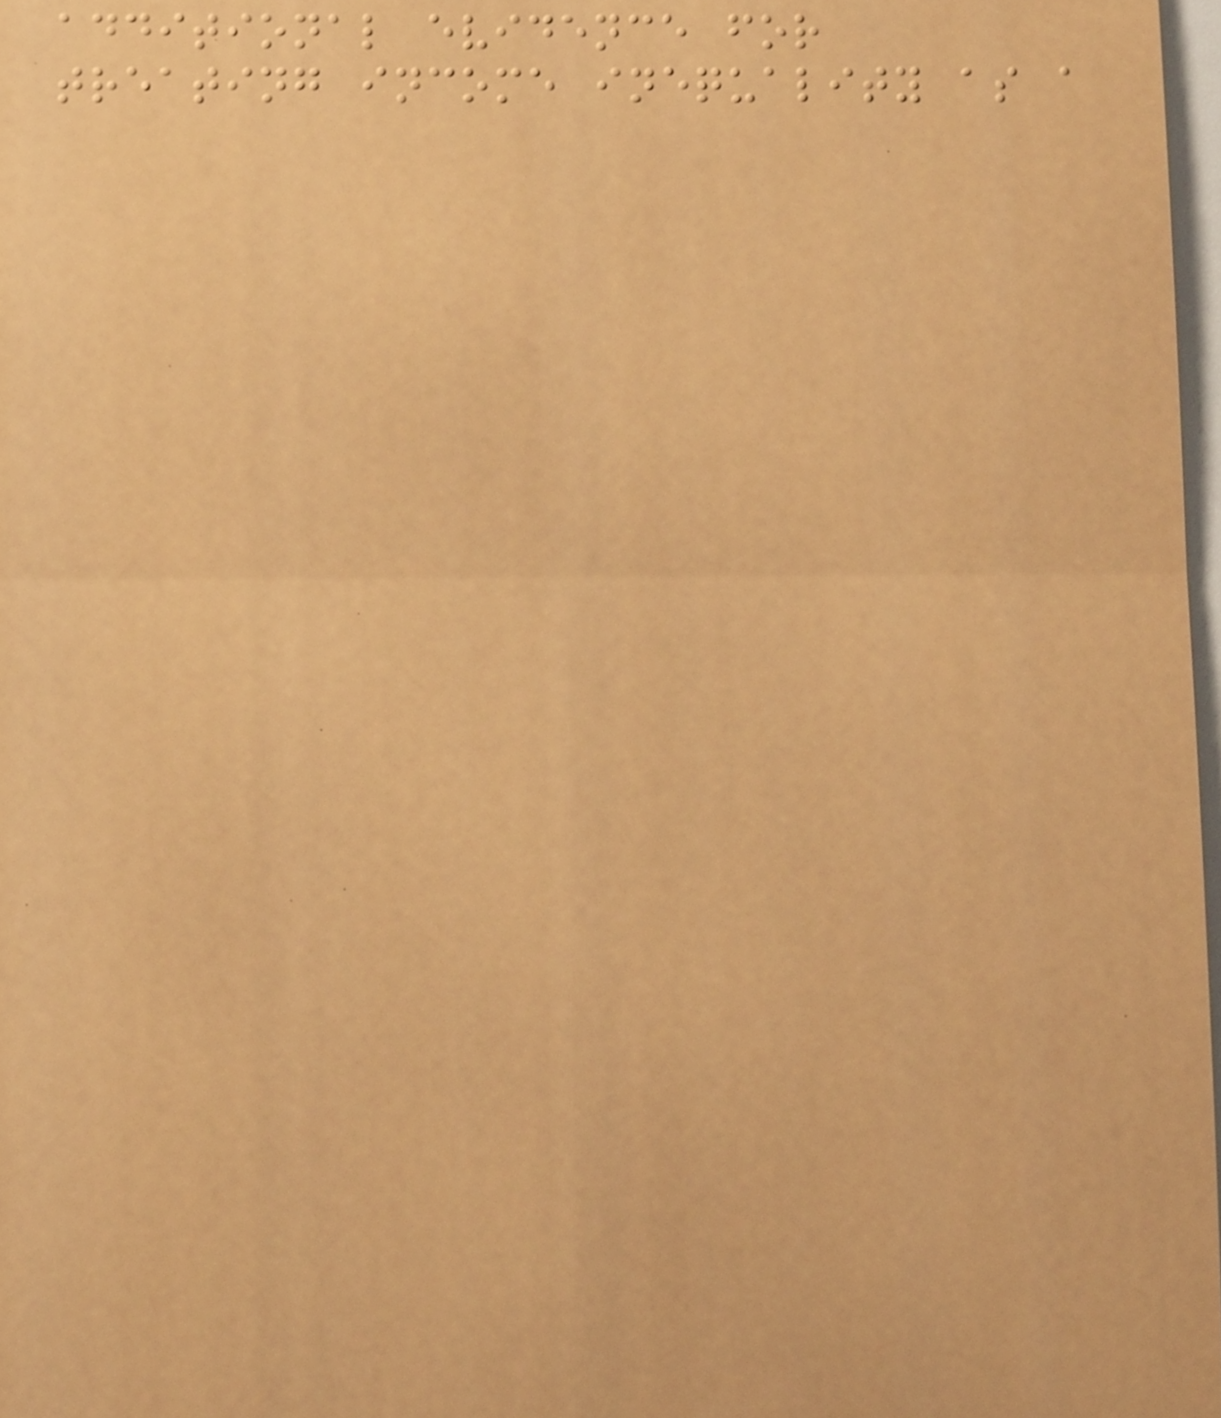additional evidence for
treating income inequality as a
